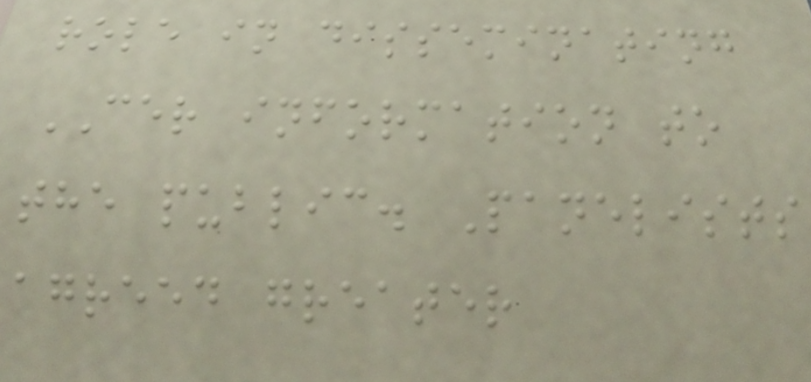role in disseminating
CER information to
the public. Panelists
agreed greater
